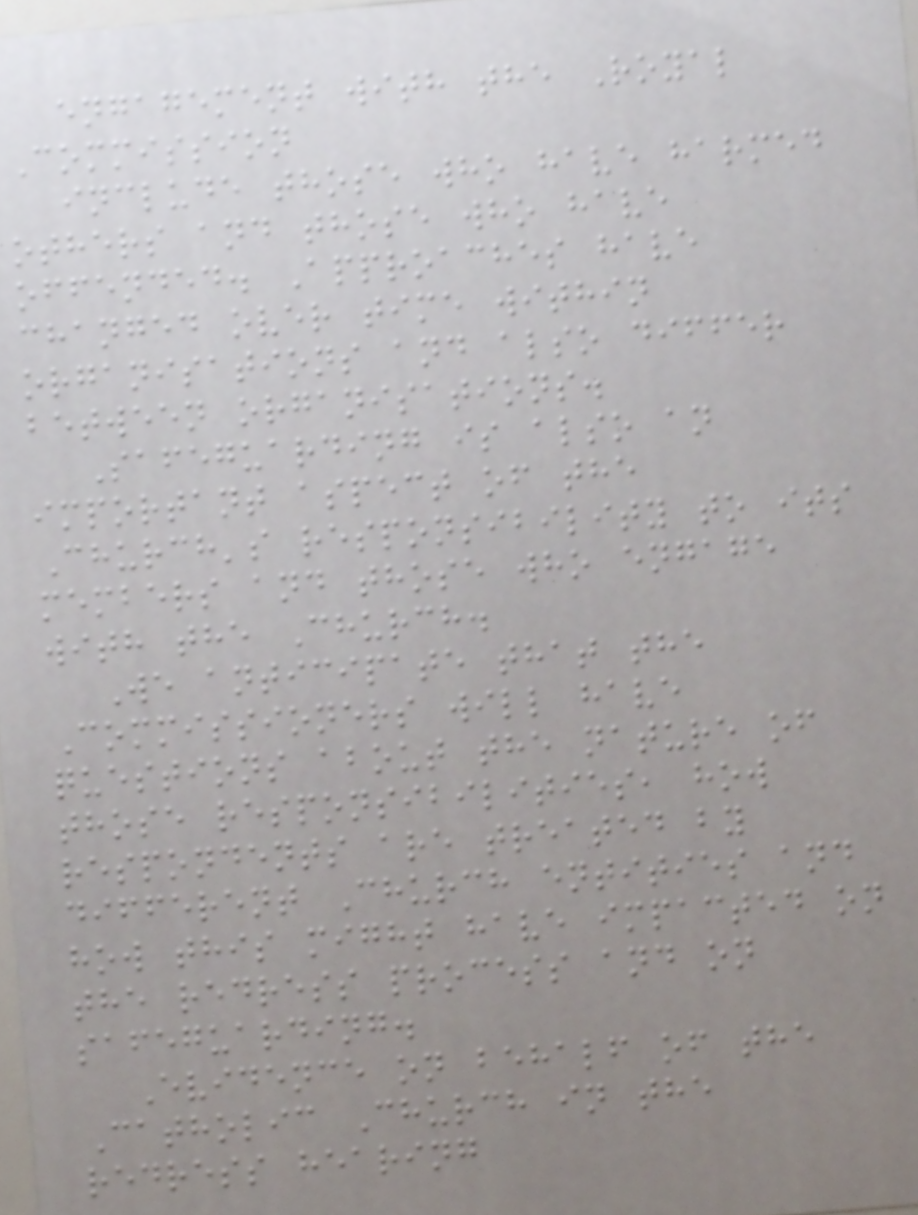engagement with the Royal
Commission
include those who have harmed
others and those who have
offended. Approaches have
changed over time within
organisations and also differ
between organisations.
Safeguarding is also an
important aspect of the
Church's responsibility to its
members and those who engage
with the Church.
We anticipate that the
Commissioners will have
questions about the nature of
those responsibilities, how
respondents are treated by
different Church entities and
how this might have impacted on
the redress process and on
safeguarding.
Evidence on behalf of the
Catholic Church in the
redress hearing
